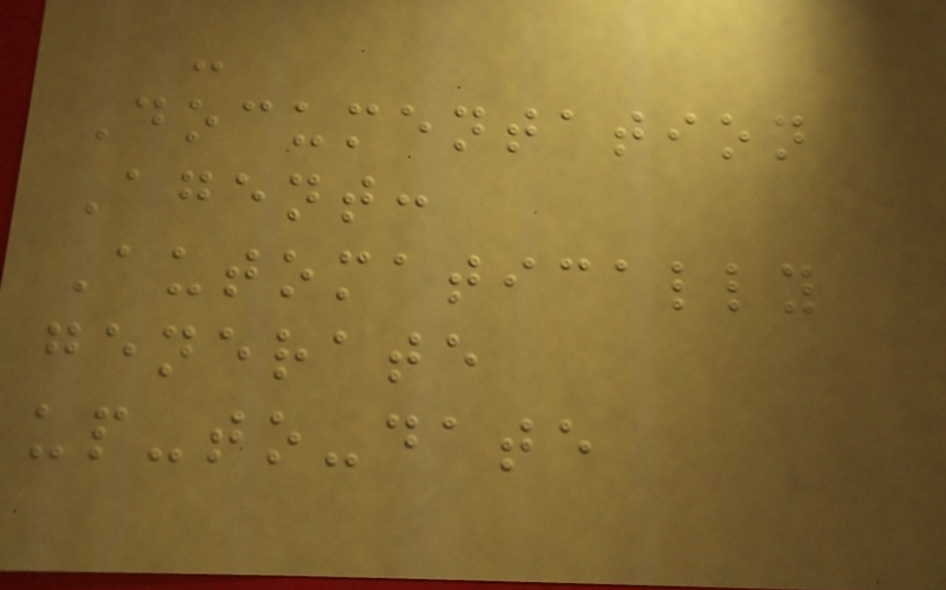-
Documentation
Agent:
Automatically
generate
up-to-date
